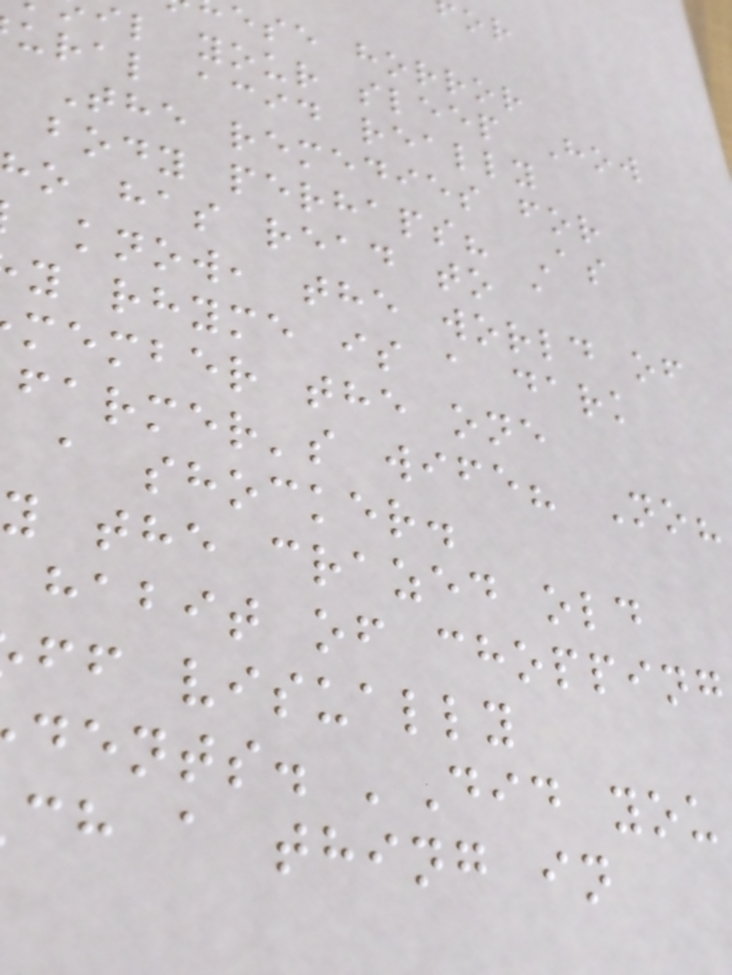ese horror
il your sleep How
ural acid really
The remedies for
body perhaps? As
o has read to a
know, the world of
y rhyme is a dark
member the one
farmer's wife? No?
a shocker.
y the crazed old
habit of chopping
ff visually
dents. 'Did you
ch a thing in
